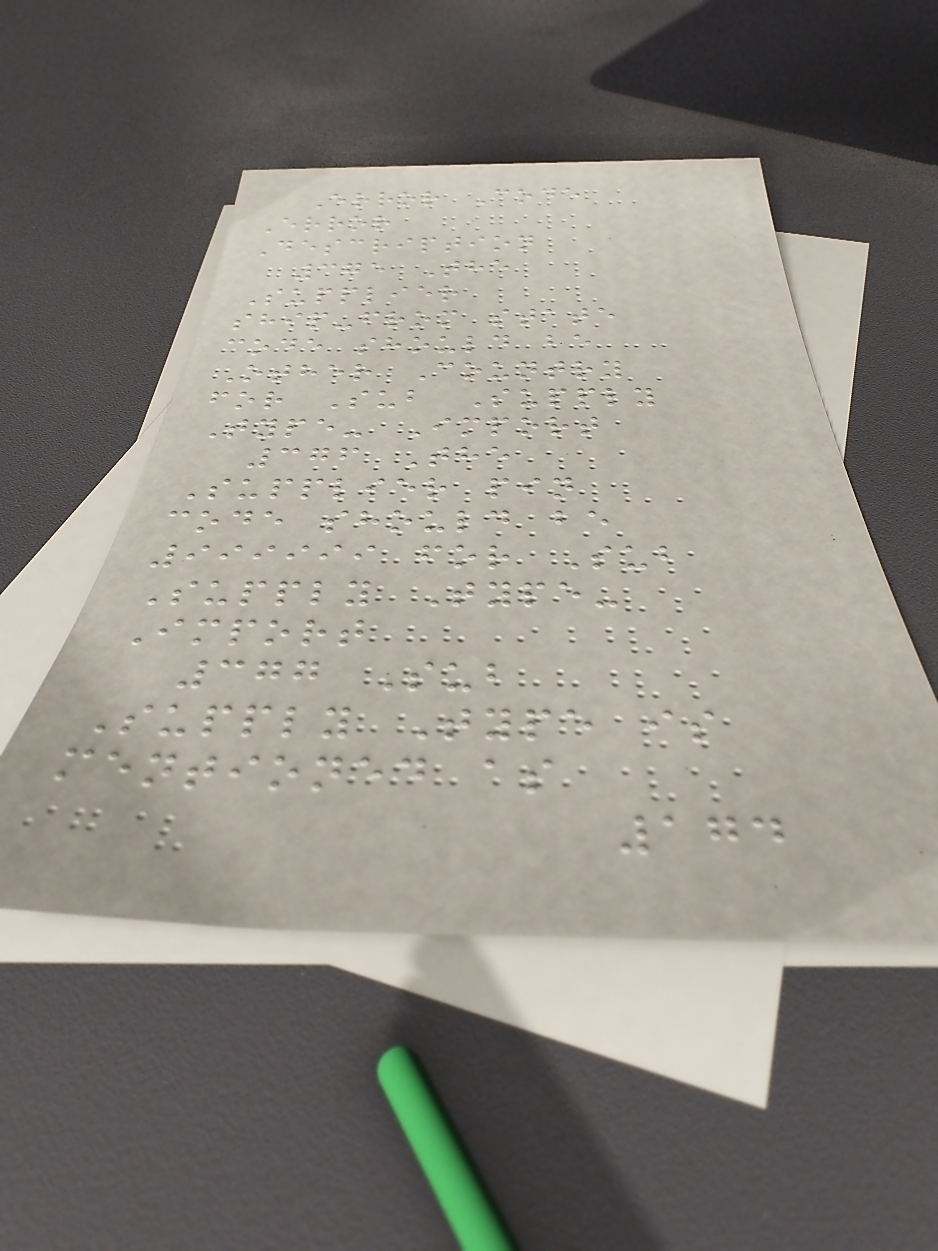Error Code
Error
Description
375 The
Supplier
ship-from state
code should be
Other Country
for Sub Supply
Type- Import
376 The
Supplier pin
code should be
999999 for Sub
Supply Type-
Import
377 Sub
Supply Type is
mentioned as
174
